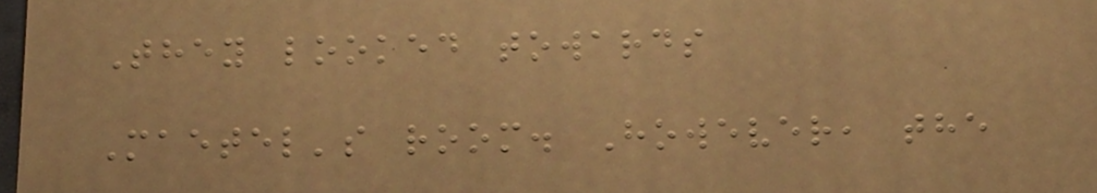They looked towards
Maetel's room. However, the
